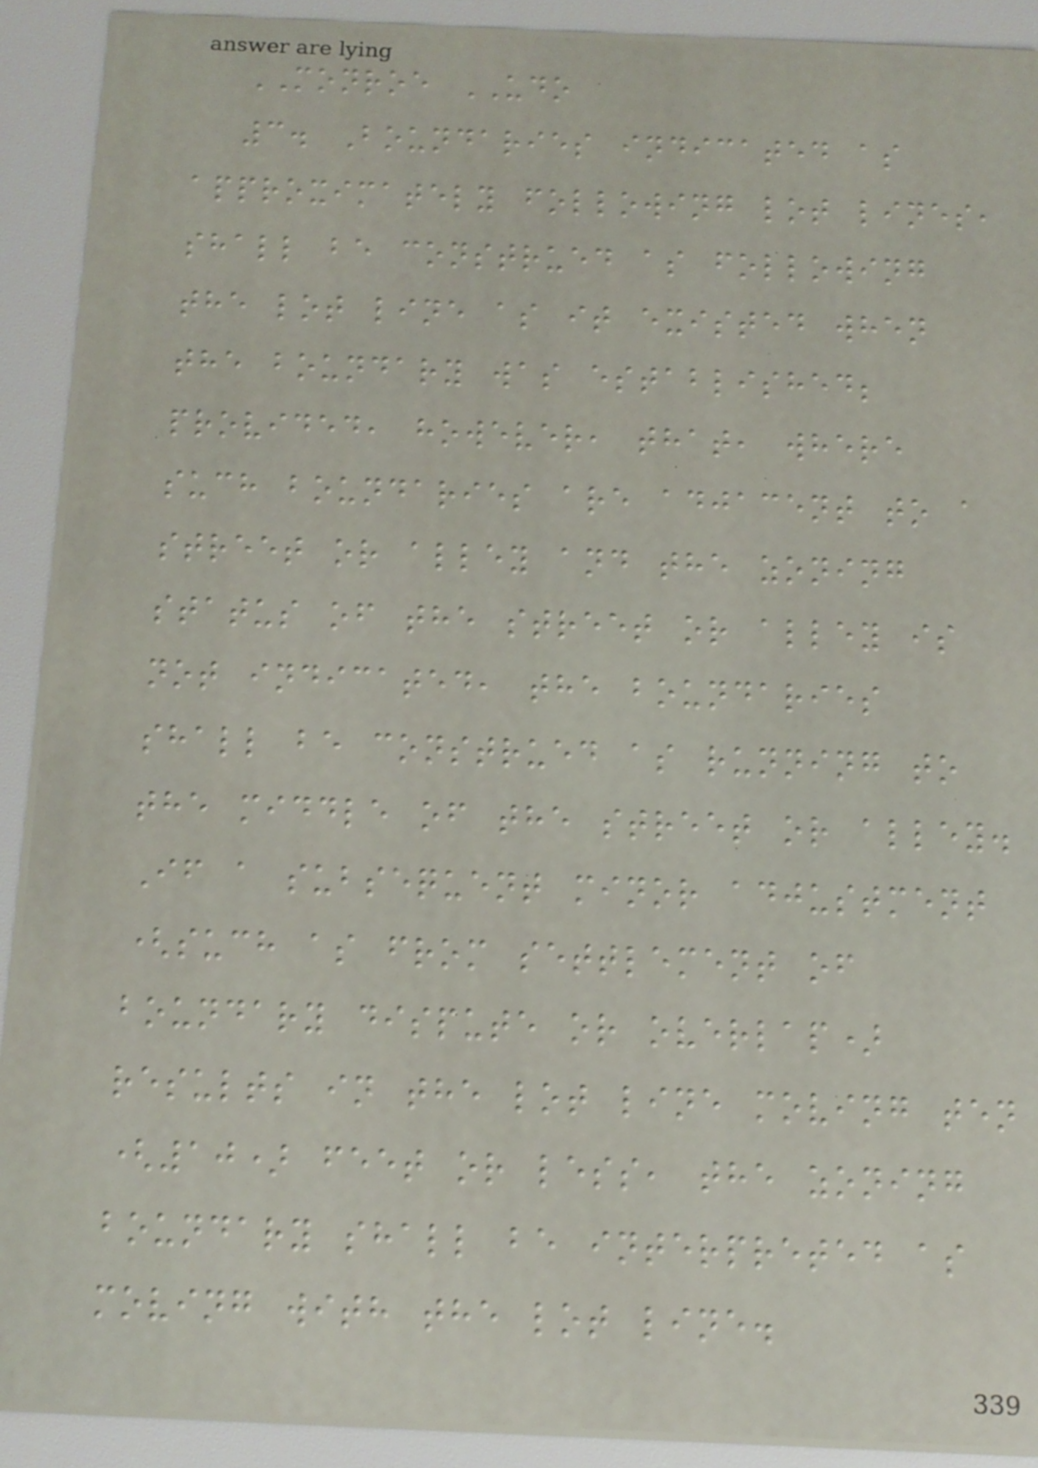MONROE UDO
3. Boundaries indicated as
approximately following lot lines,
shall be construed as following
the lot line as it existed when
the boundary was established;
provided, however, that, where
such boundaries are adjacent to a
street or alley and the zoning
status of the street or alley is
not indicated, the boundaries
shall be construed as running to
the middle of the street or alley.
If a subsequent minor adjustment
(such as from settlement of
boundary dispute or overlap)
results in the lot line moving ten
(10) feet or less, the zoning
boundary shall be interpreted as
moving with the lot line.
